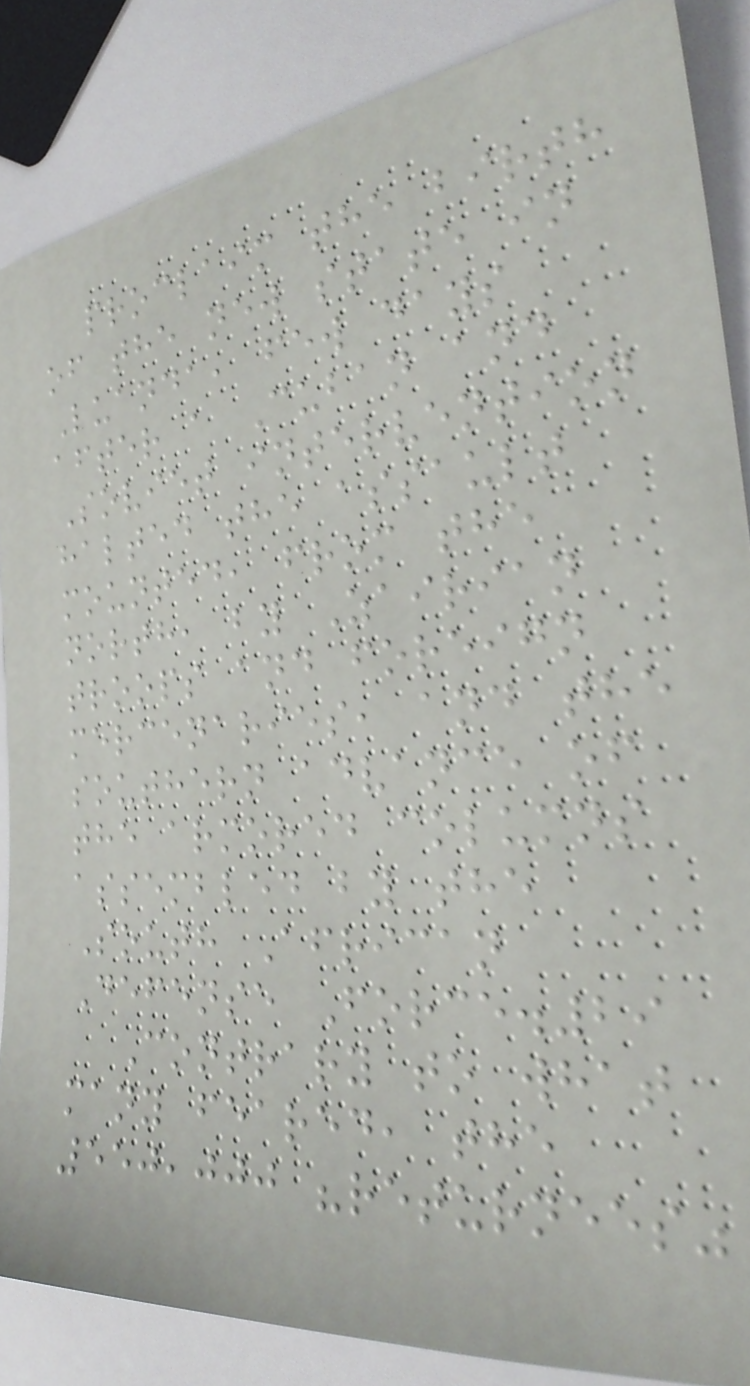proclaim the birth
of the new state in
Luanda, few days
after a Cuban and
Soviet intervention
halted the assault
mounted, from the
north, by Zairian
troops and foreign
mercenaries, and the
southern advance of
the armored columns
assembled by the
South African
Defense Force.29
Contrary to what
many feared, the
550,000 "returnees"
